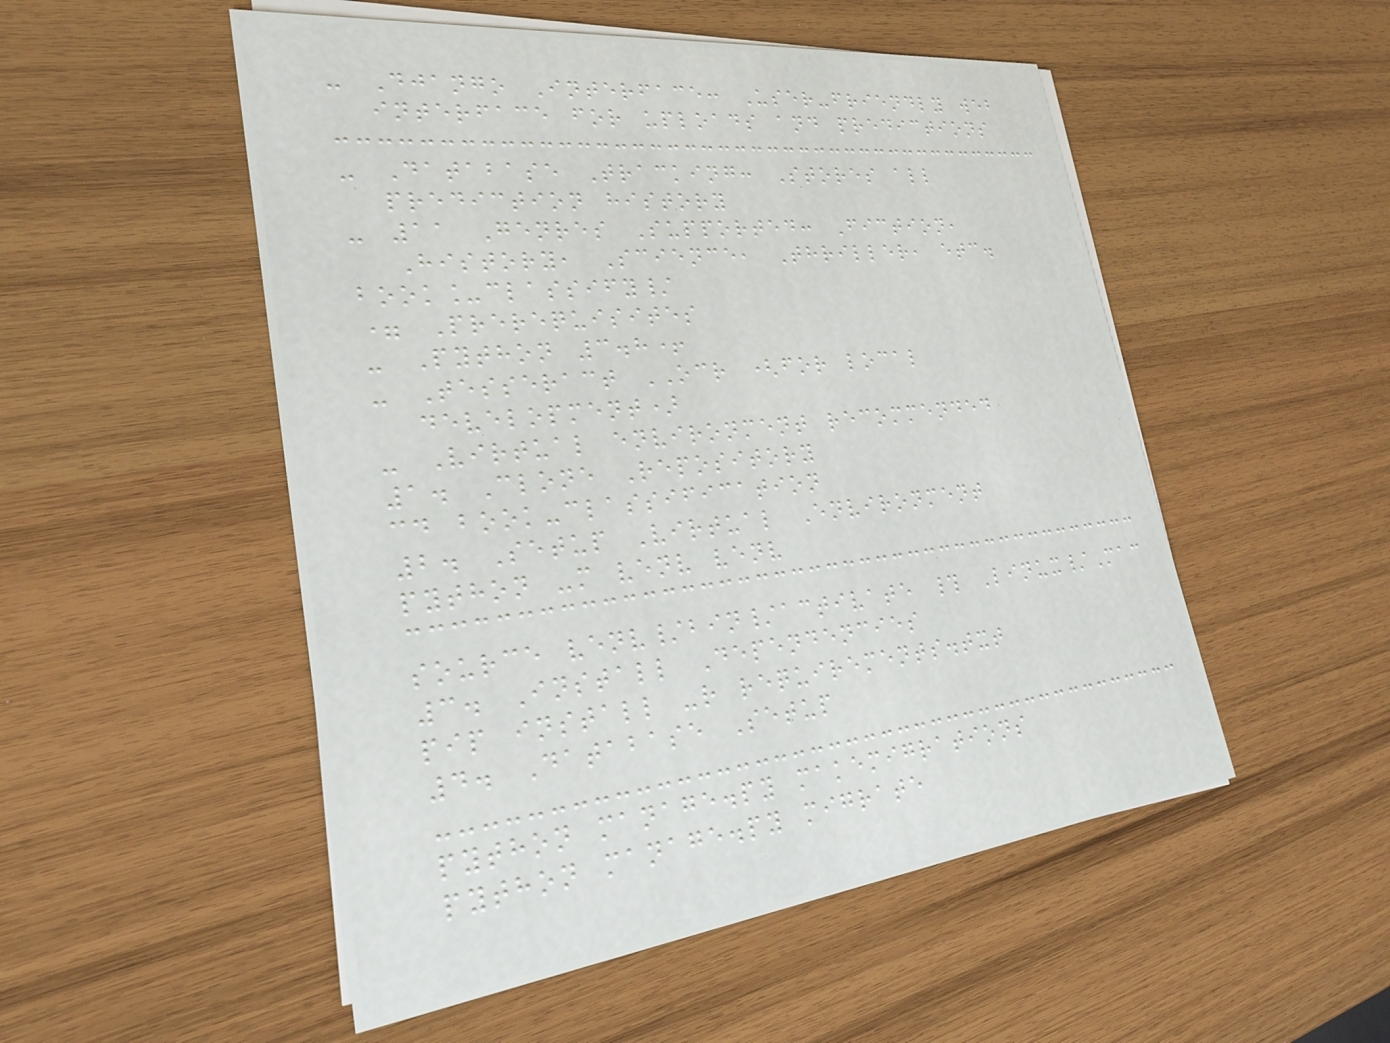- Django Interface: User-friendly web
interface for uploads and predictions
- Database Tracking: Stores all
prediction history
- 11 Genres Supported: Fiction,
History, Science, Thriller, etc.
book_classify/
= Prerequisites
- Python 3.8+
- Tesseract OCR (for local
development)
- Virtual environment recommended
1. Clone Repository
cd book-classification
2. Setup Virtual Environment
python -m venv venv
source venv/bin/activate # Linux/Mac
3. Install Dependencies
pip install -r requirements.txt
4. Database Setup
python manage.py makemigrations
python manage.py migrate
